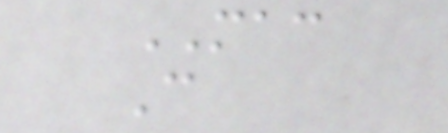MAC
C
